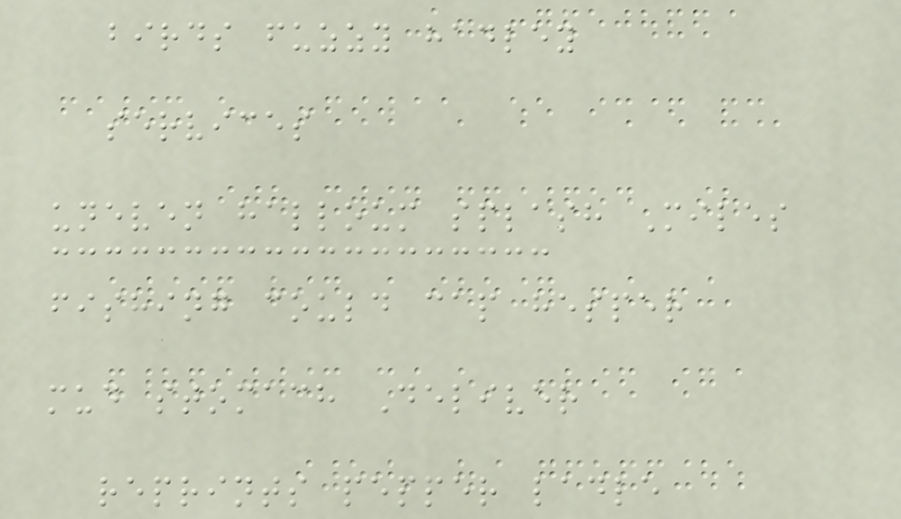birds fuzzy hadley
services
uneven halloum splash Miles
fishing could cap hesper
mud stomach Deliver
reprints pepper ladle
